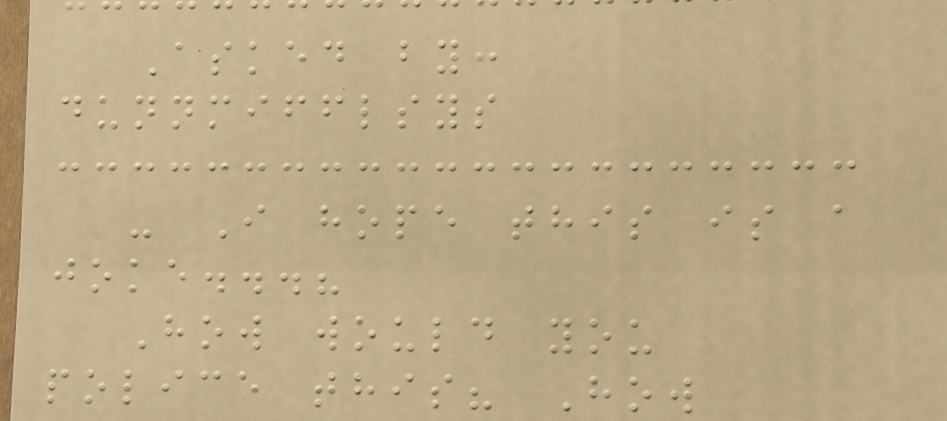Asked by:
dunnmifflsys
- I hope this is a
joke...?
How would you
police this? How
